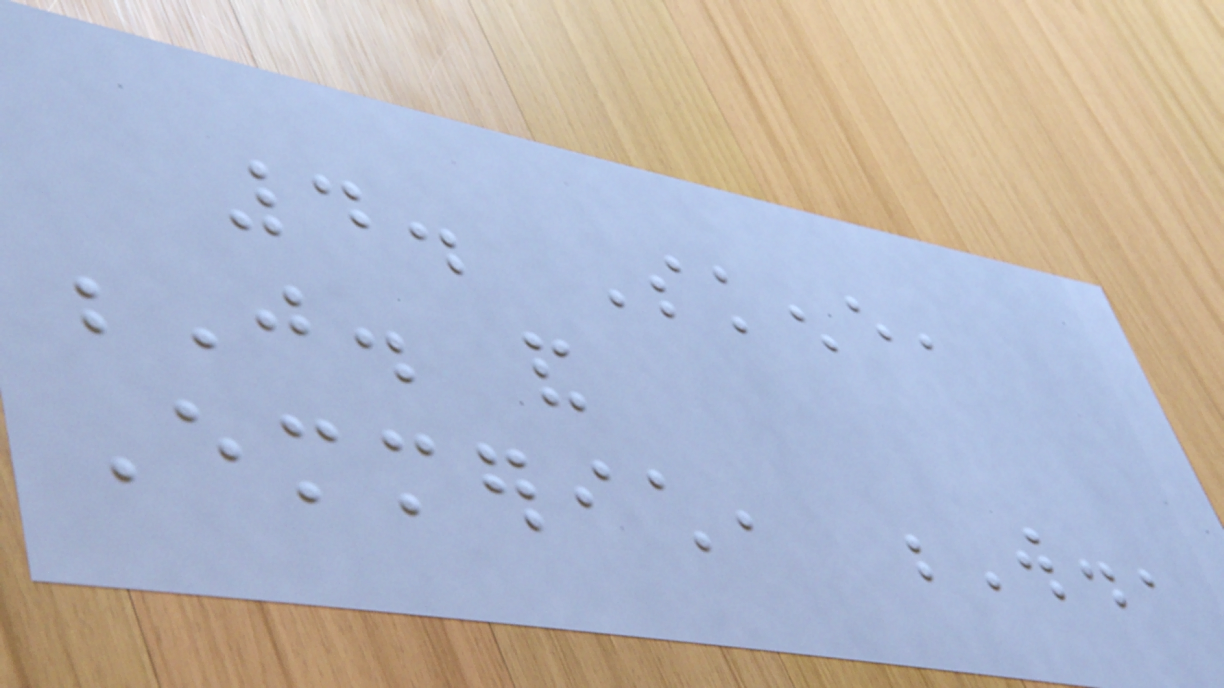4. Skene,
J. and
Emmerich, W.,
